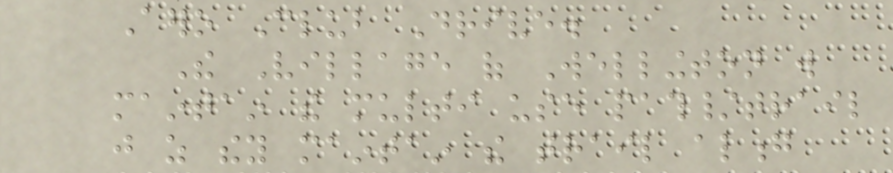Aero Club Drive.
The Village of Wellington will
maintain the multi use path/trail
just as they maintain the trail along
